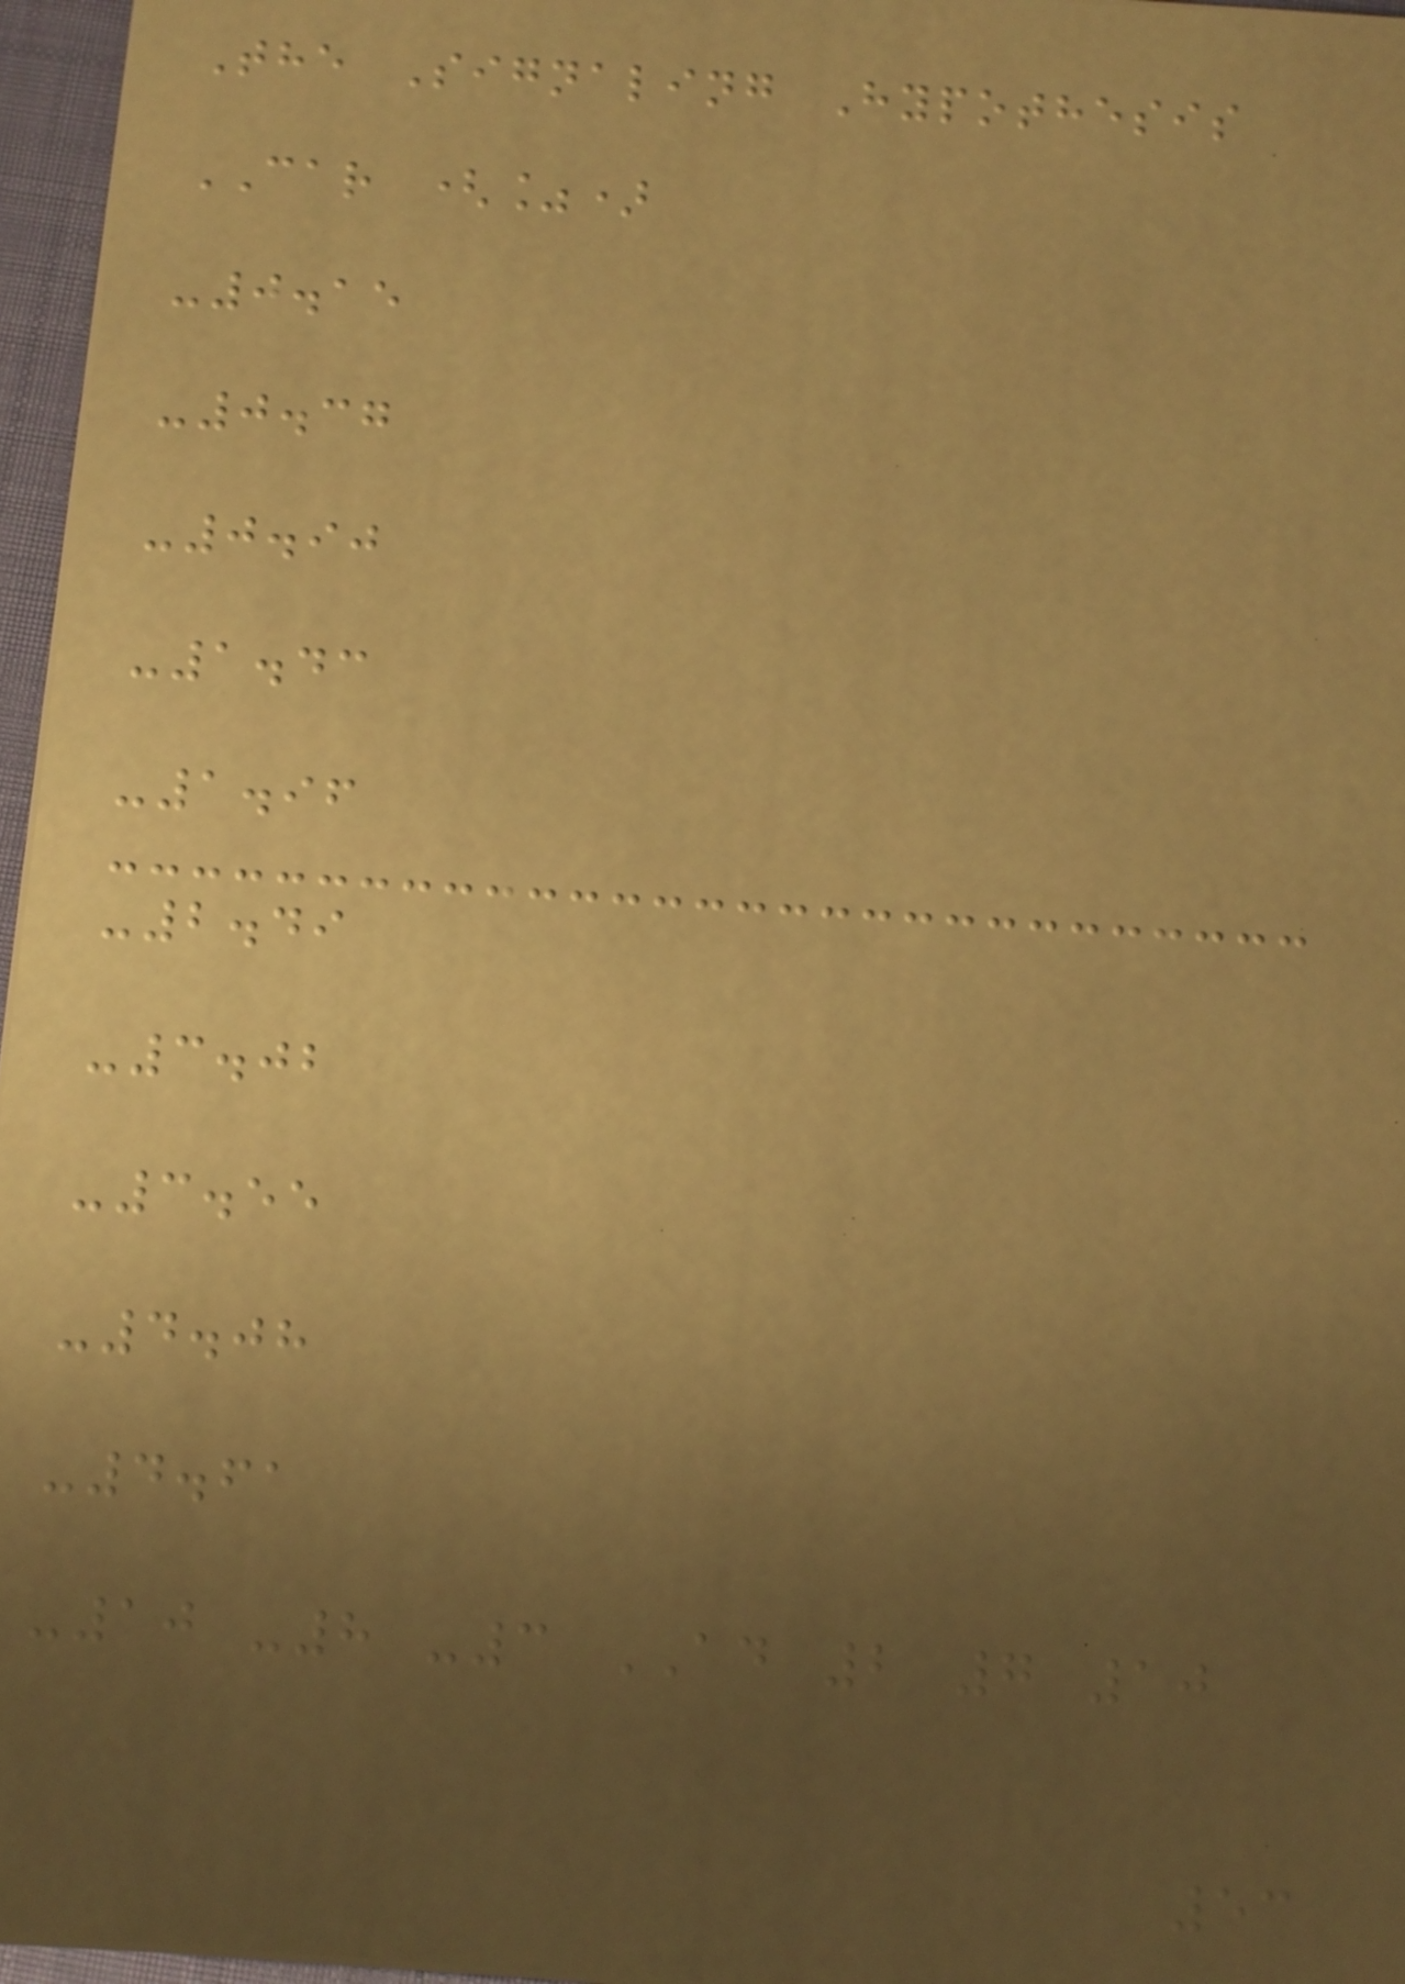The Signaling Hypothesis
CAR (%)
-0.15
-0.37
-0.90
-1.43
-1.96
-2.49
-3.02
-3.55
-4.08
-4.61
-10 -8 -3 AD 2 7 10
53
